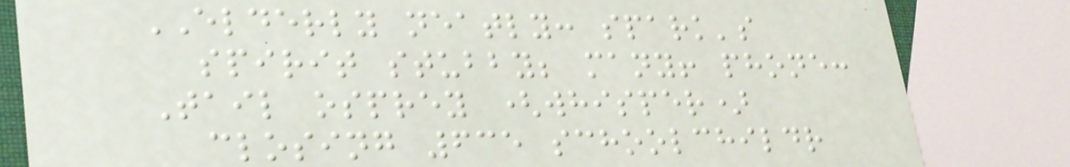ELDERLY neatly: spark's
spirit stubby; many! phone:
Tail osprey (whisper)
closing 635 schoolchildr
